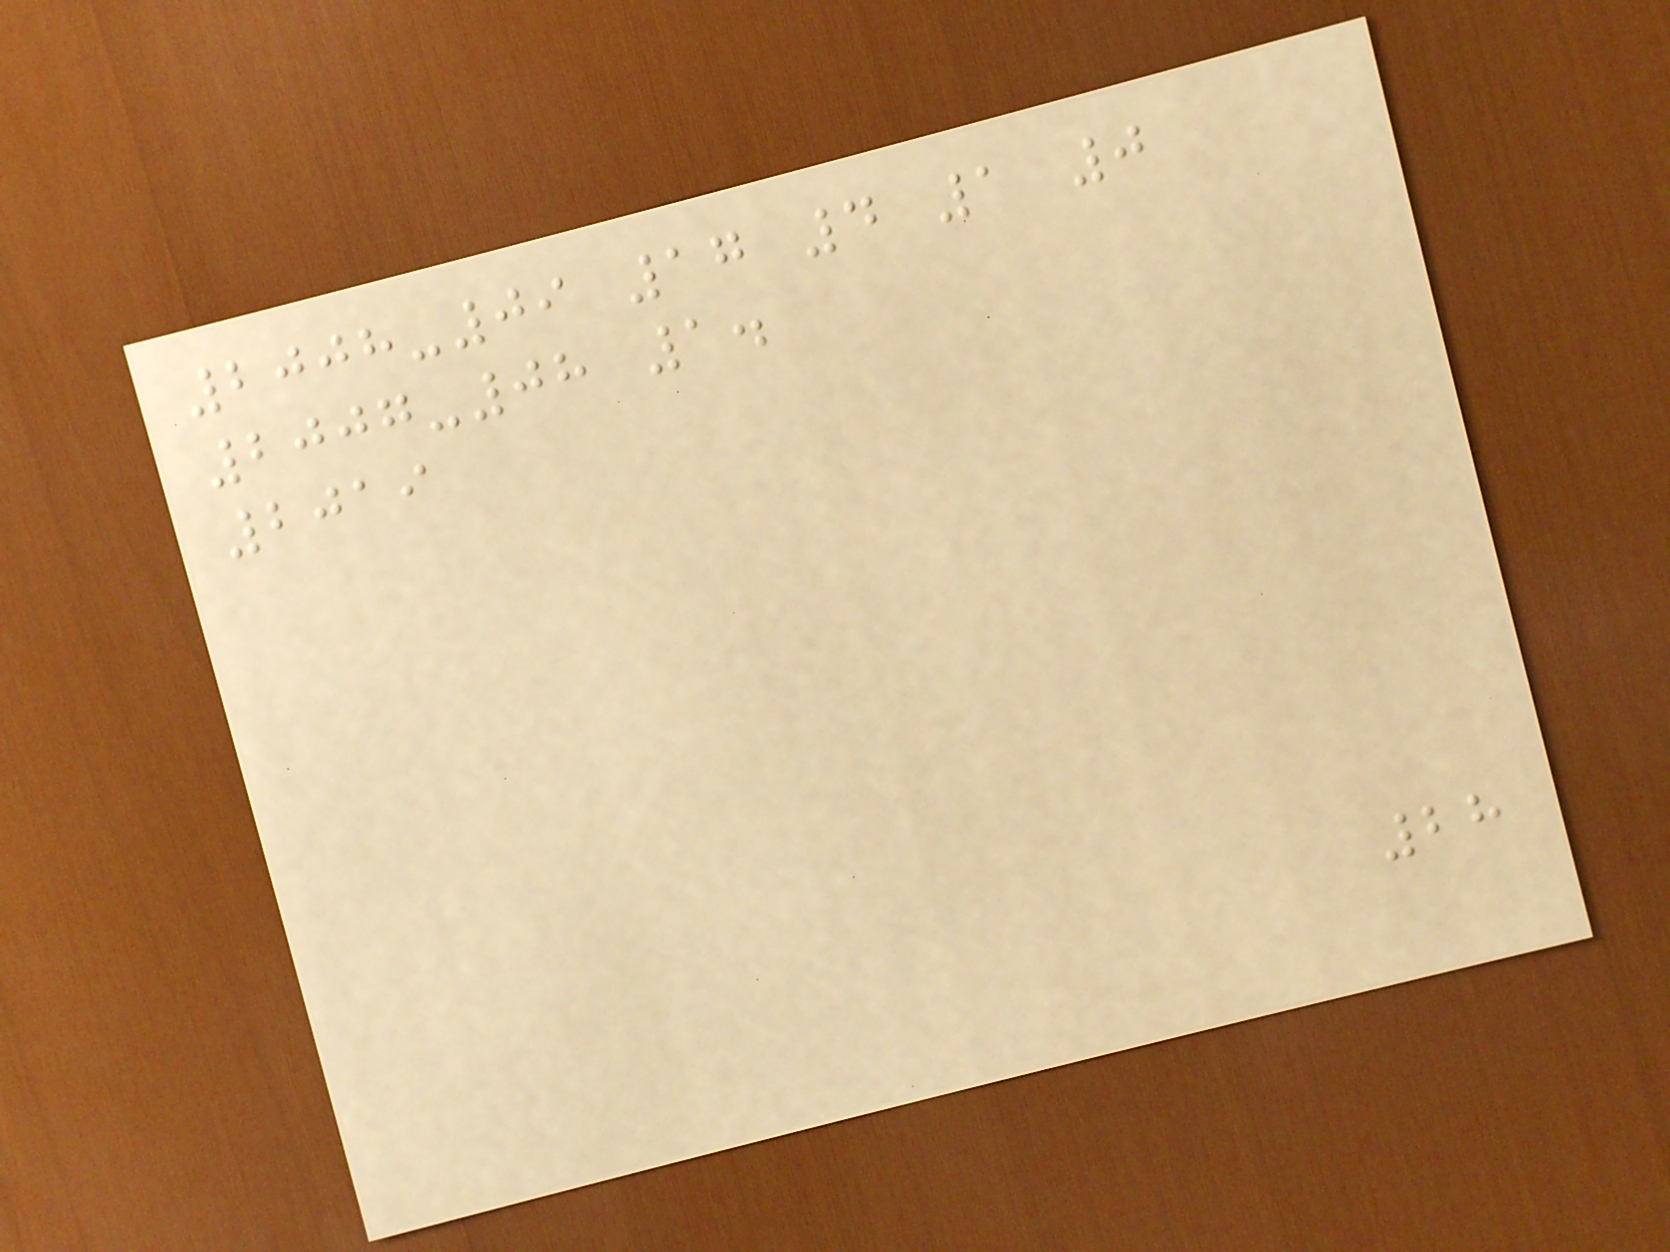2008-09 17 4 1 0
2007-08 1.
2019
28
